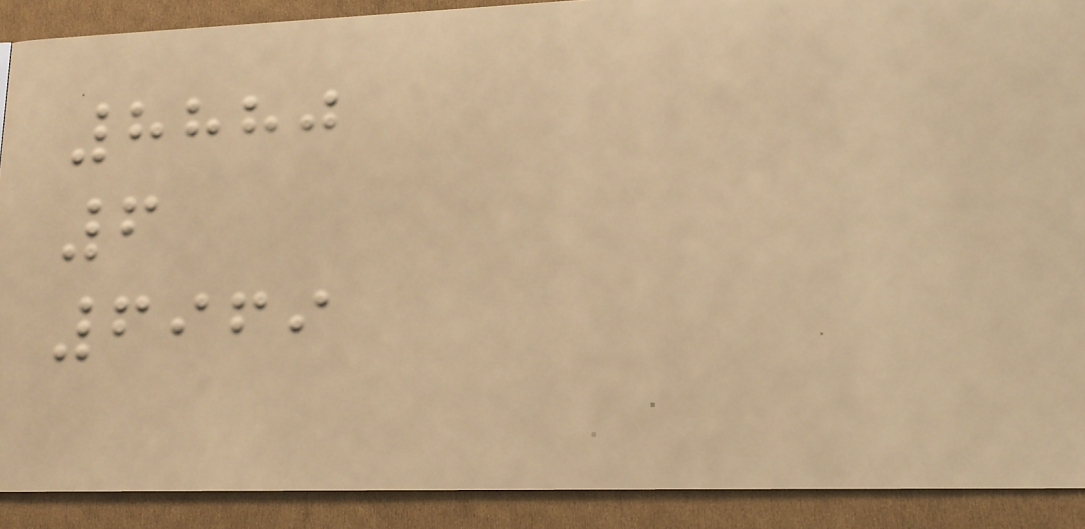8880
6
6969
